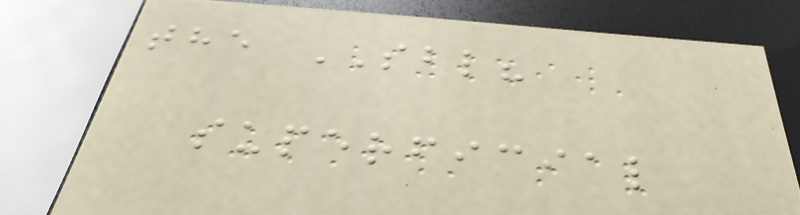the SBL?
superficial
